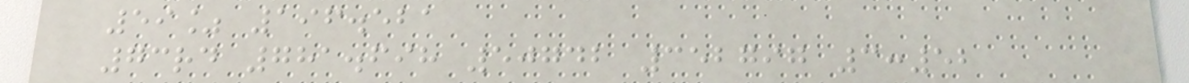59% 196.521
73rd 781.698 50742 352797 3:52
